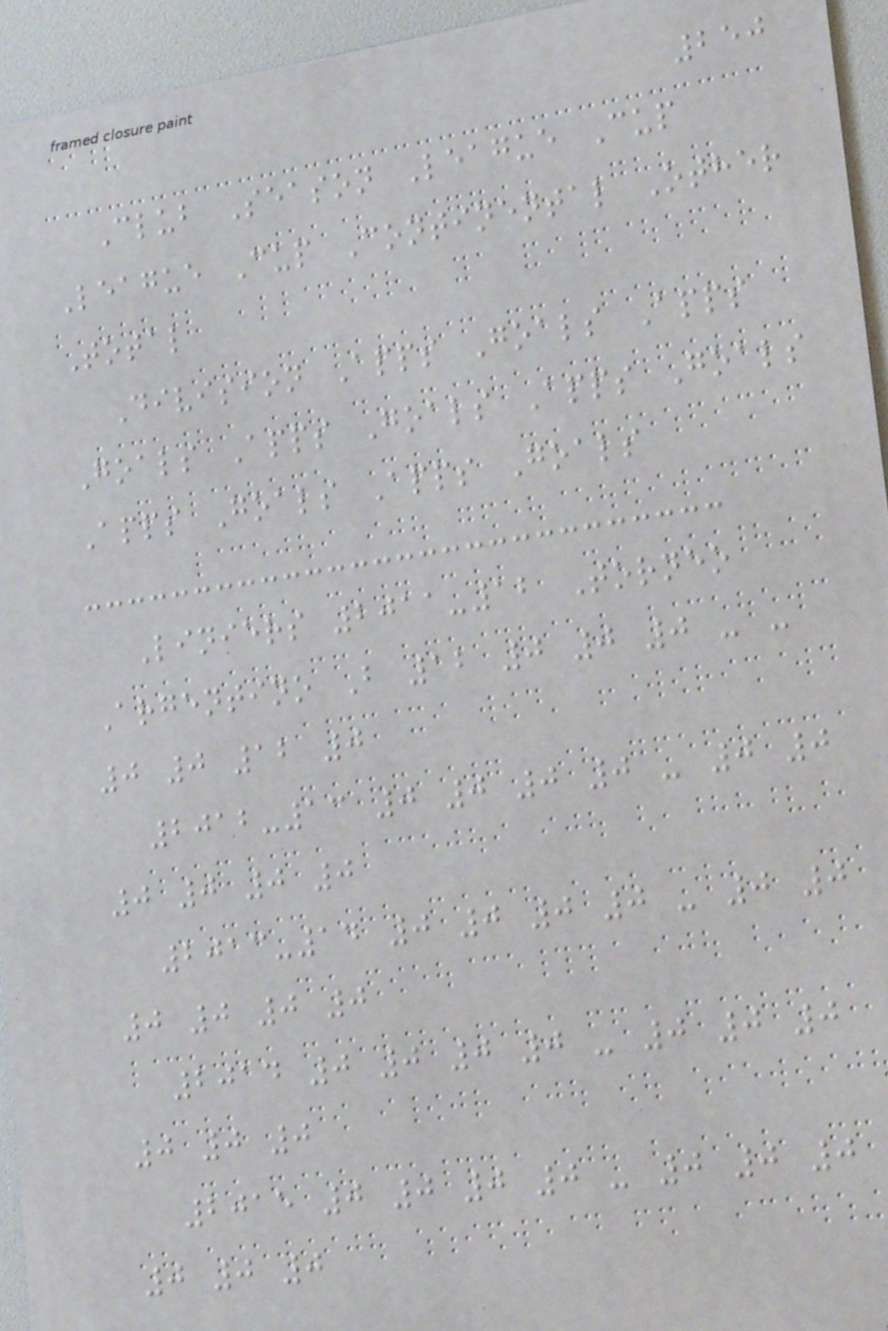250
Club Season League Cup
League Cup Continental Other
Total
Division Apps Goals Apps
Goals Apps Goals Apps Goals
Apps Goals Apps Goals
Liniers 2011-12 Torneo
Argentino B 12 0 0 0 - -
0 0 12 0
2012-13 0 0 0 0 - 0 0
0 0 0 0
2013-14 0 0 0 0 - 0 0
0 0 0 0
2014 0 0 0 0 - 0 0 0
0 0 0
2015 0 0 0 0 - 0 0 0
0 0 0
